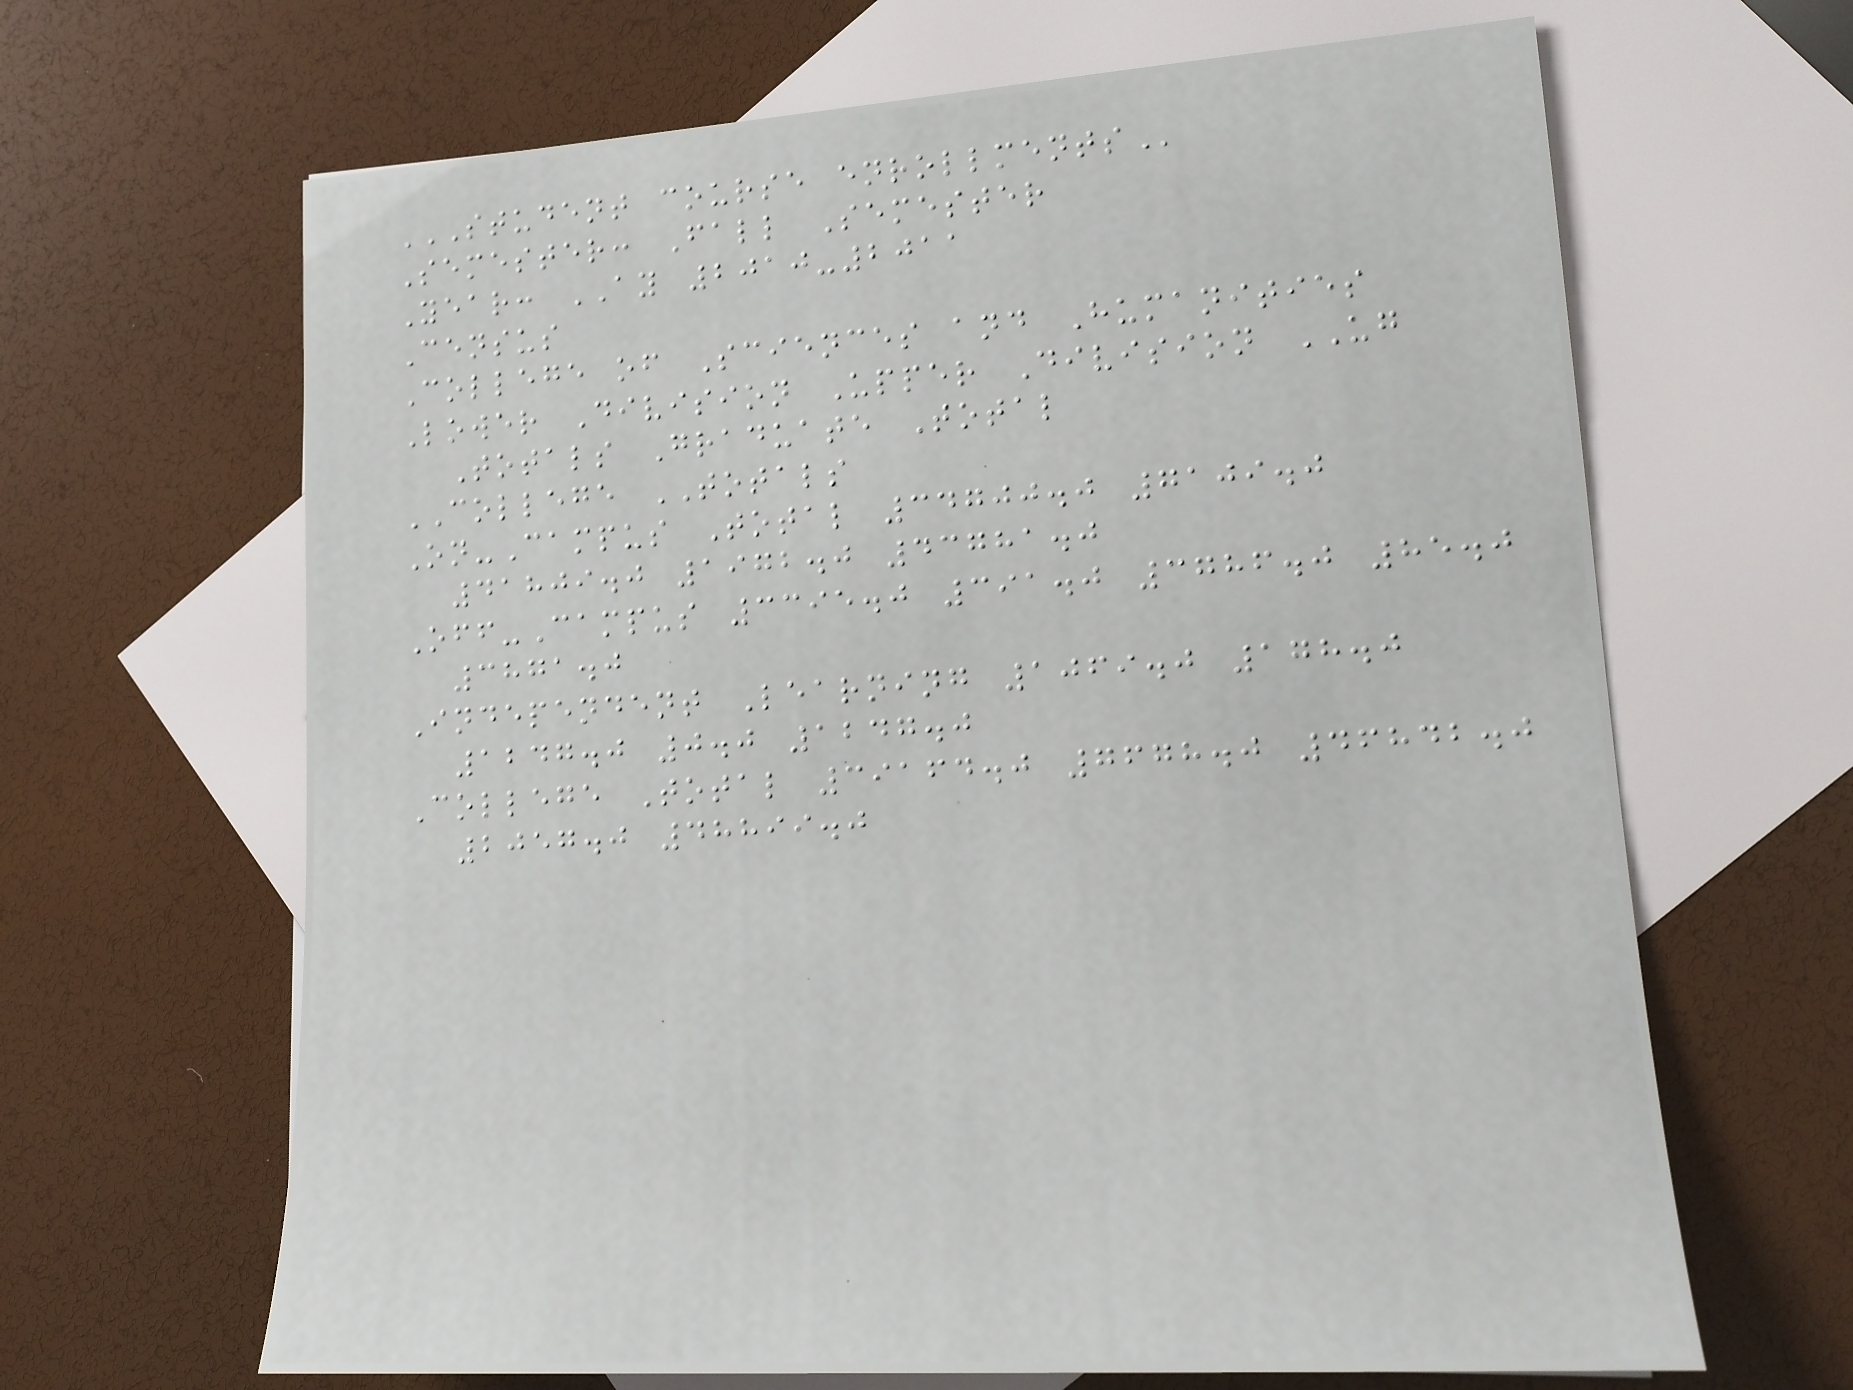STUDENT COURSE ENROLLMENTS
Semester: Fall Semester
Year: AY 2010-2011
Census
College of Sciences and Humanities
Lower Division Upper Division UG
Totals Graduate Total
COLLEGE TOTALS
On-Campus Total 34700.0 7109.0
41809.0 1972.0 43781.0
Off-Campus 3395.0 391.0 3786.0 85.0
3871.0
Independent Learning 1069.0 178.0
1247.0 0.0 1247.0
College Total 39164.0 7678.0 46842.0
2057.0 48899.0
